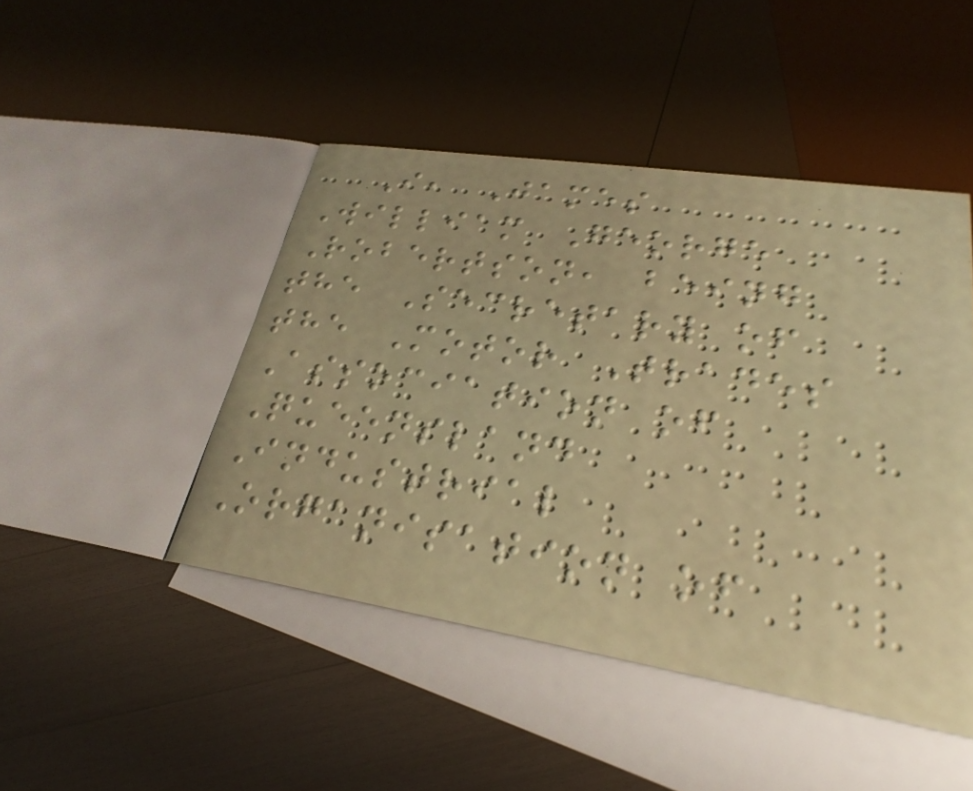I, James
William George
Robertson, being
the Secretary of
the Motor Trades
Association of
Queensland
Industrial
Organisation of
